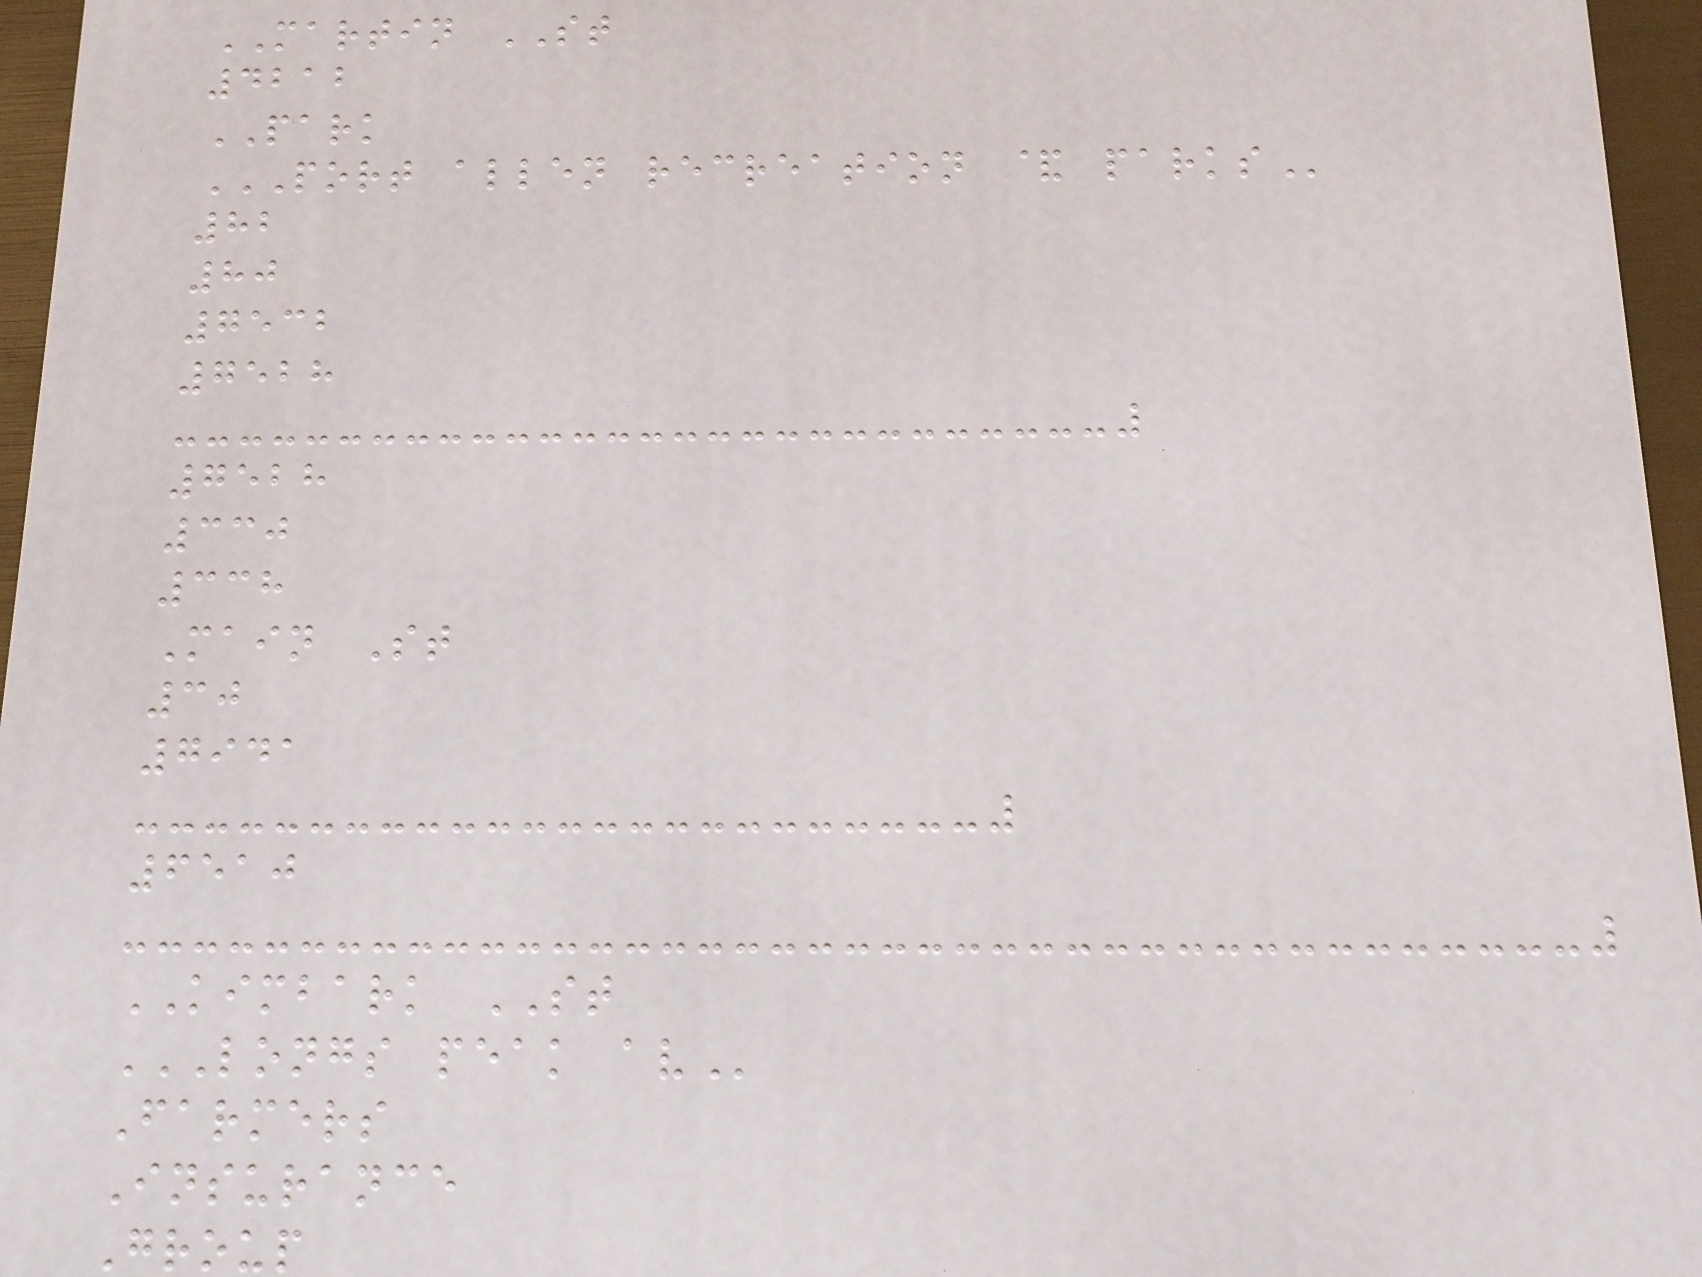MARTIN ST
4212
PARK
PORT ALLEN RECREATION & PARKS
82
80
7532
7528
7528
330
338
Main St
30
7941
6510
KIMBARK ST
LONGS PEAK AV
Farmers
Insurance
Group
